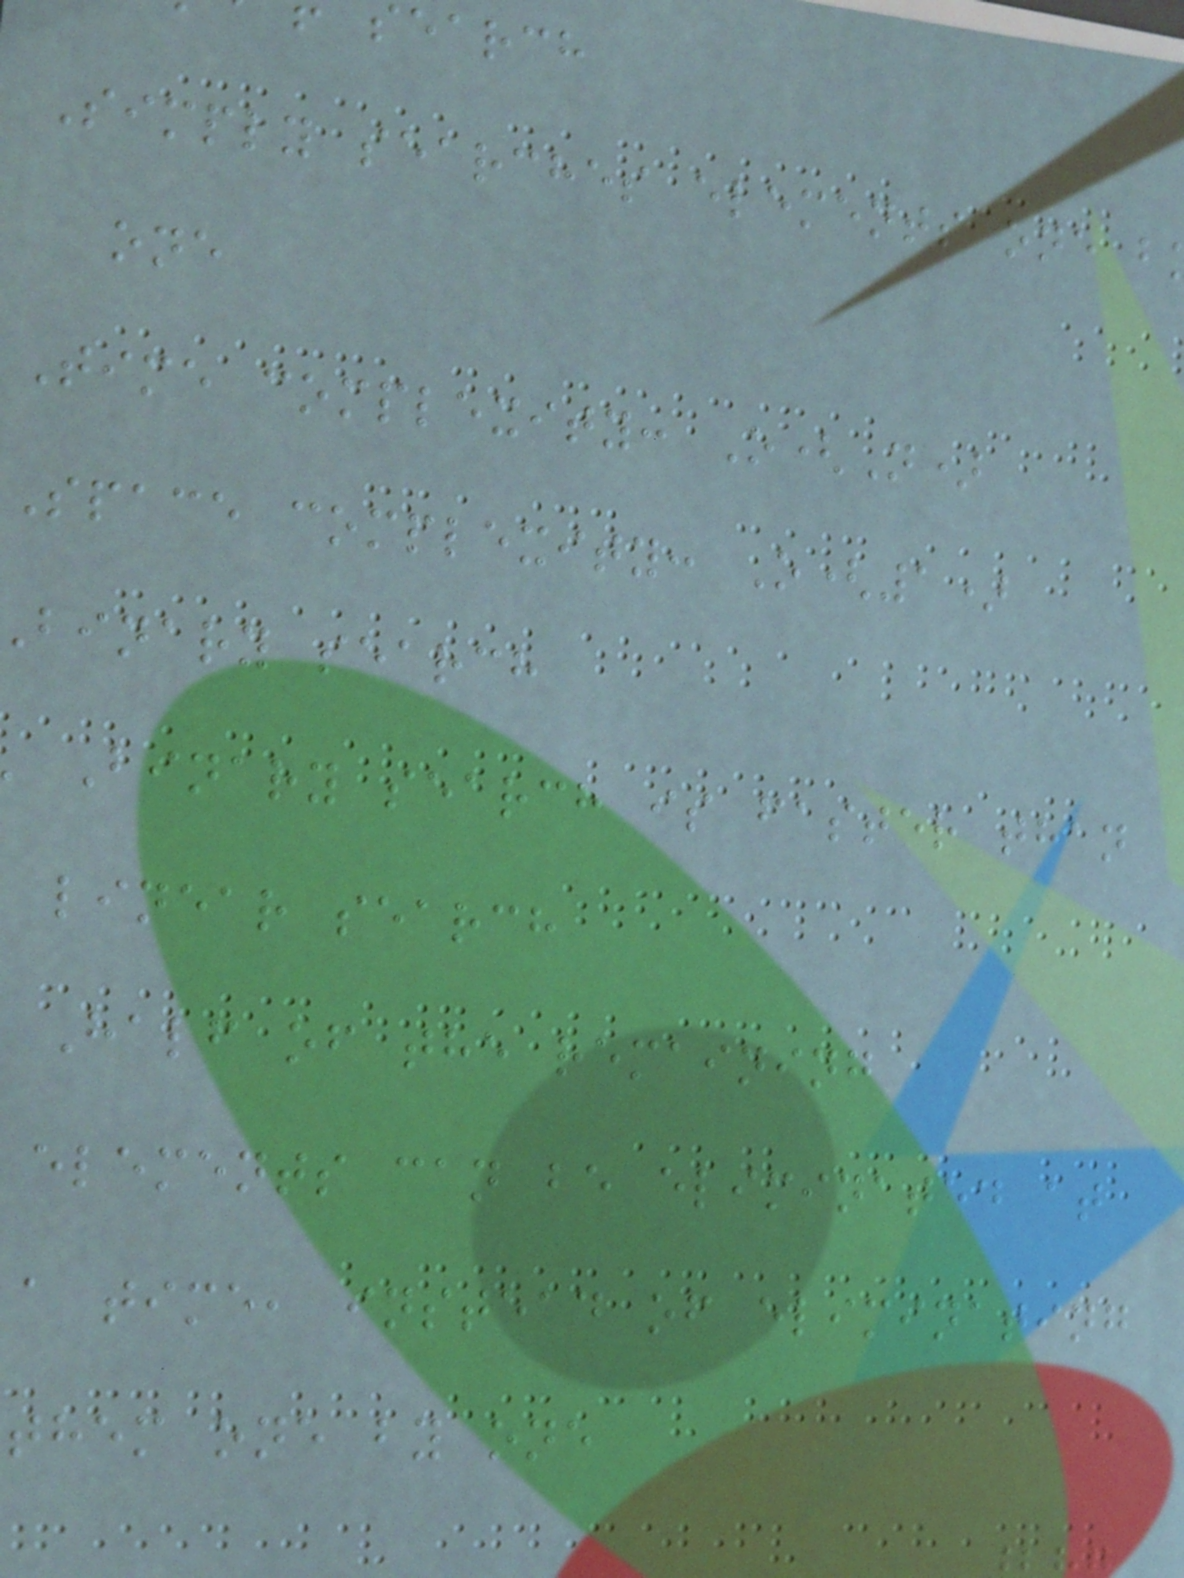earch
Simply searches elements one b
one
Time complexity: O(N)
Space complexity: O(1)
binary search
Binary search is faster than
linear search
Half of the remaining
elements can be eliminated at
a time, instead of eliminating
them one by one
